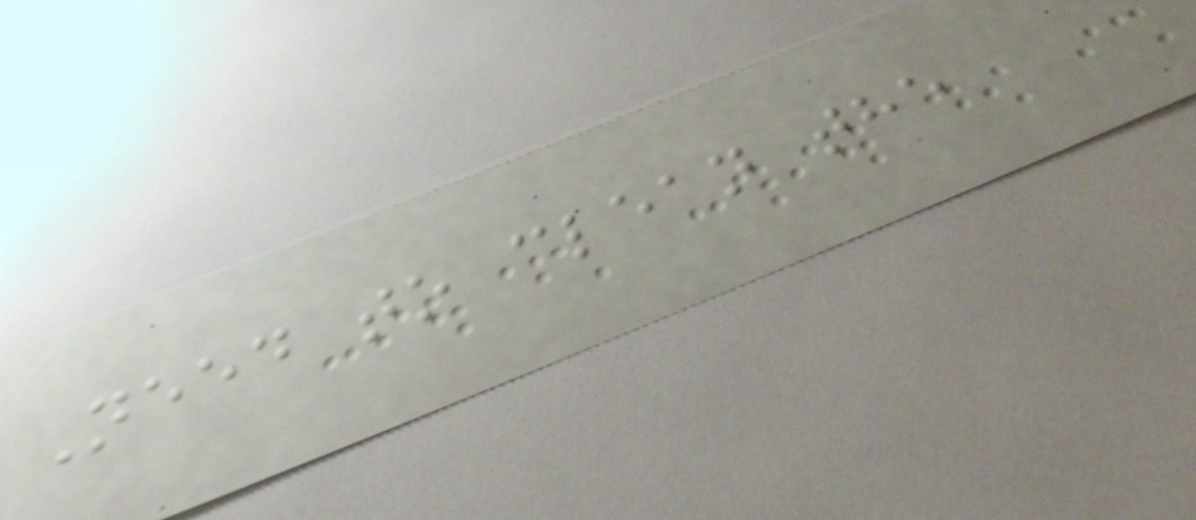Need to clean the
